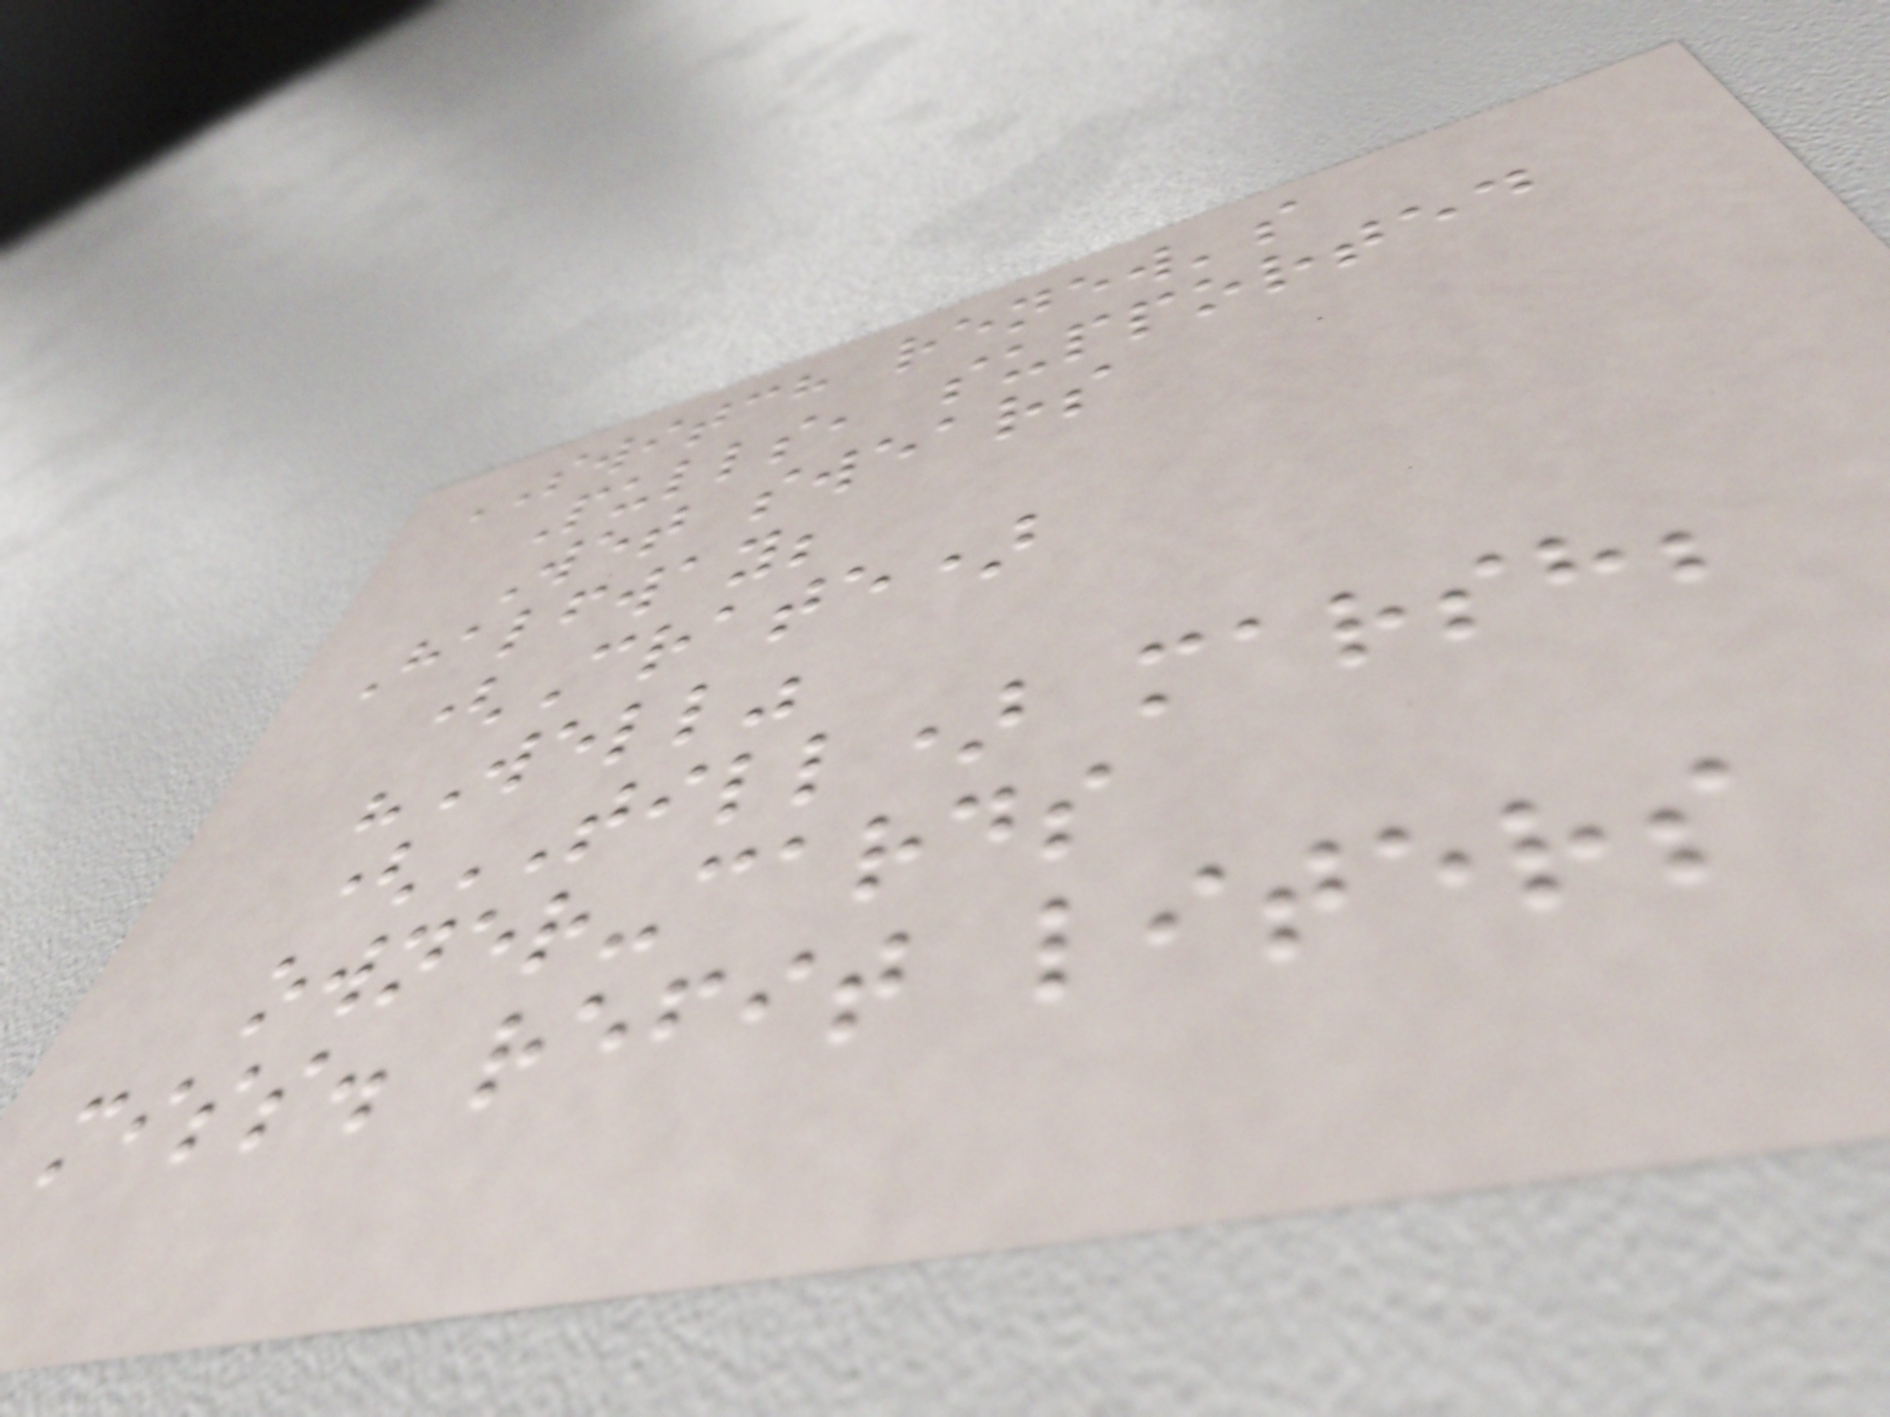SWITCH renew's
Pulls, supported
Wet swears
Halfway;
(Crate)
"Well"
(TILL) marsh;
owner-cards
miss. refit liters
